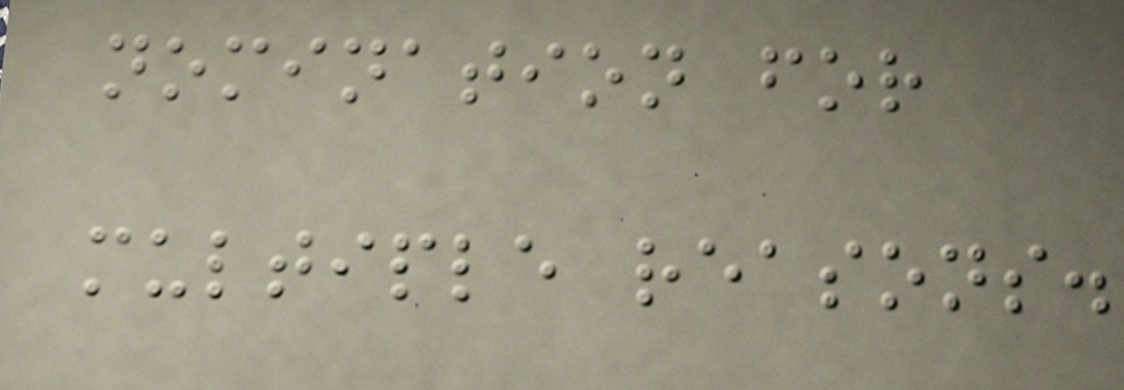nomination for
multiple reasons.
